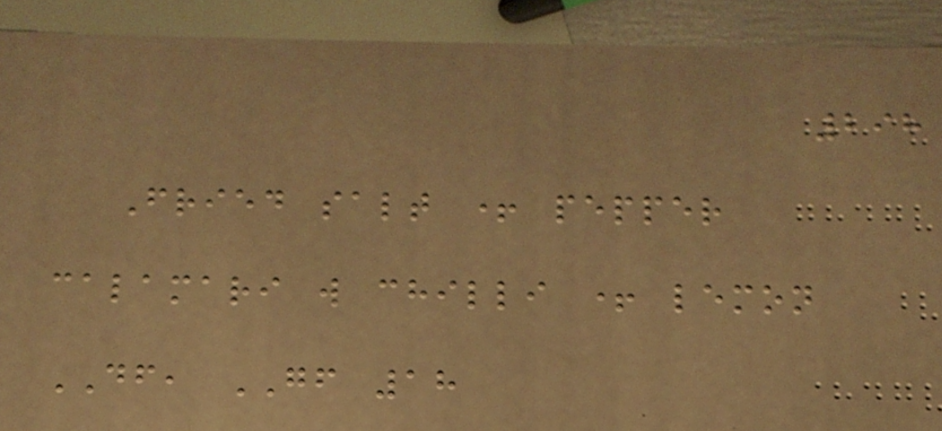298
Fried salt + pepper
calamari w chilli + lemon
DF, GF 18
